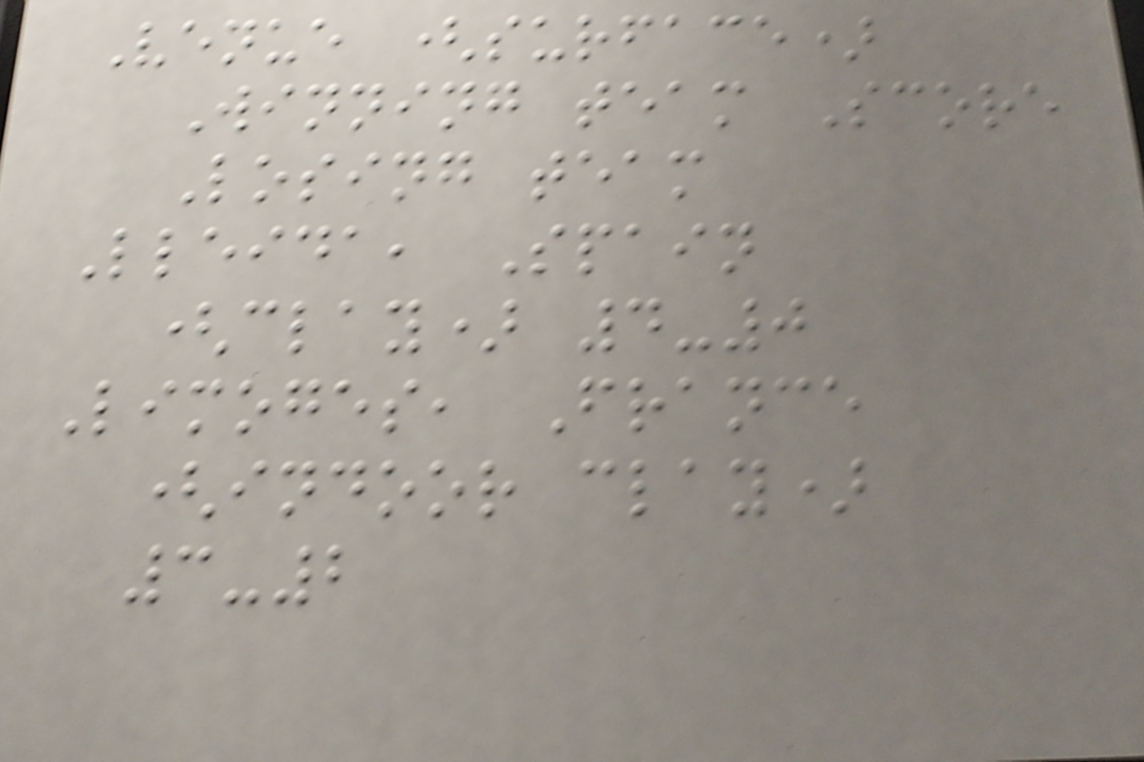Venue (surface)
Winning team Score
Losing team
Lleida, Spain
(clay) 4-0
Limoges, France
(indoor clay)
3-2
